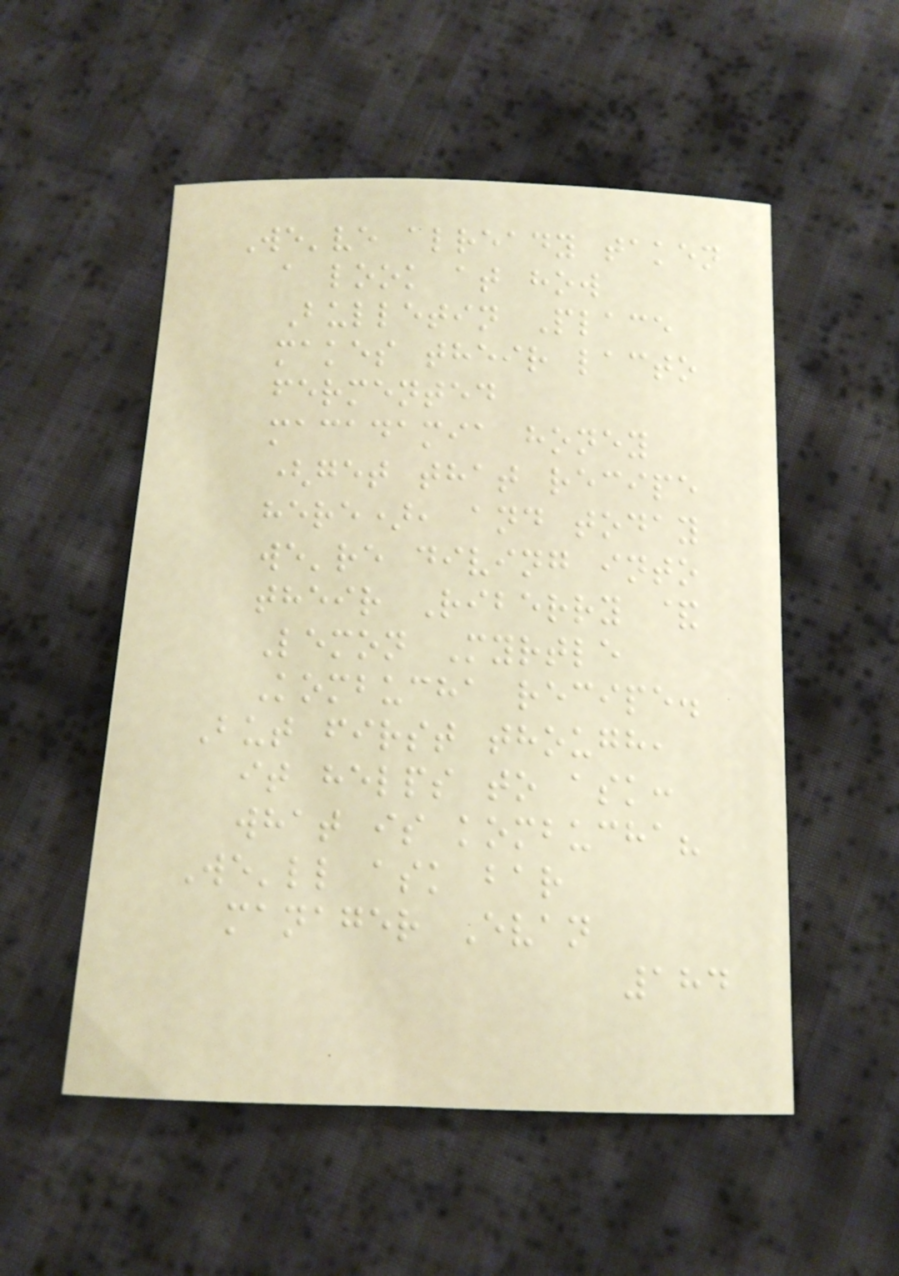We've already taken
a look at how
Bulletin Place
makes their lacto
fermented
macadamia honey
(get that recipe
here), and today
we're diving into
their Riberry &
Lemon Myrtle
Kombucha recipe.
But first though,
it helps to ask:
what is kombucha?
We'll ask bar
manager Evan
184
